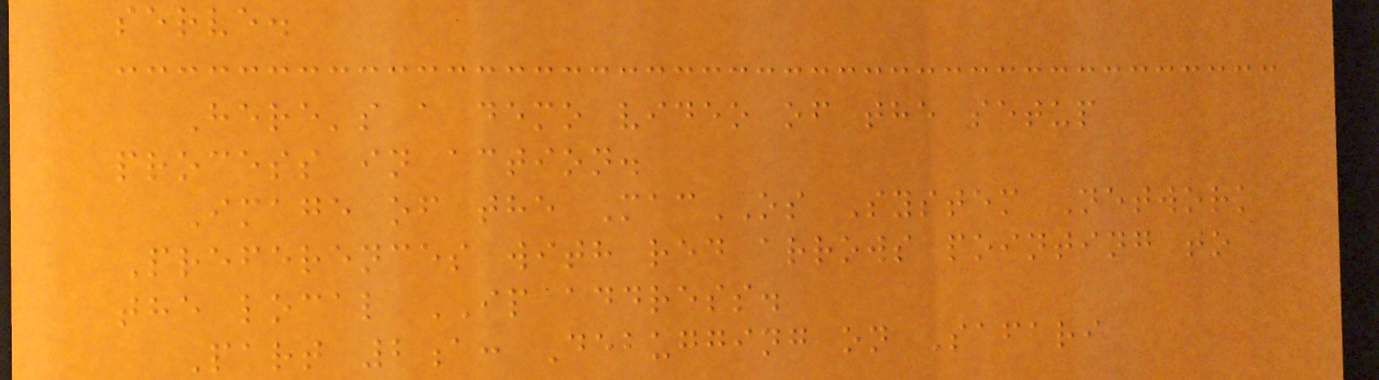serve.
Here's a demo video of the setup
process in action.
Image of the MacOS System Network
Preferences with red arrows pointing to
the local IP address.
Part 2a: Debugging on Safari
